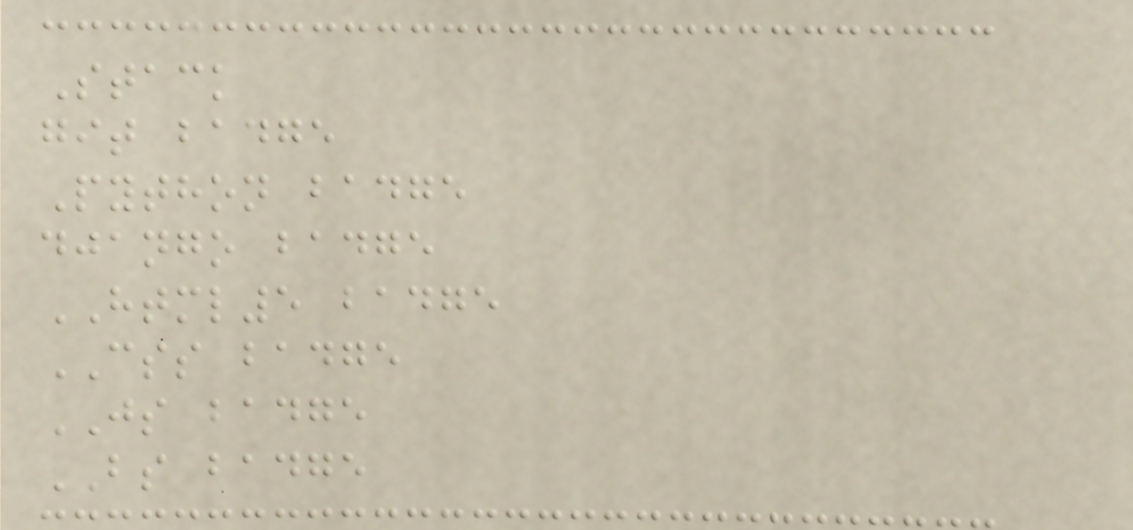Stack
git badge
Python badge
django badge
HTML5 badge
CSS badge
JS badge
BS badge
